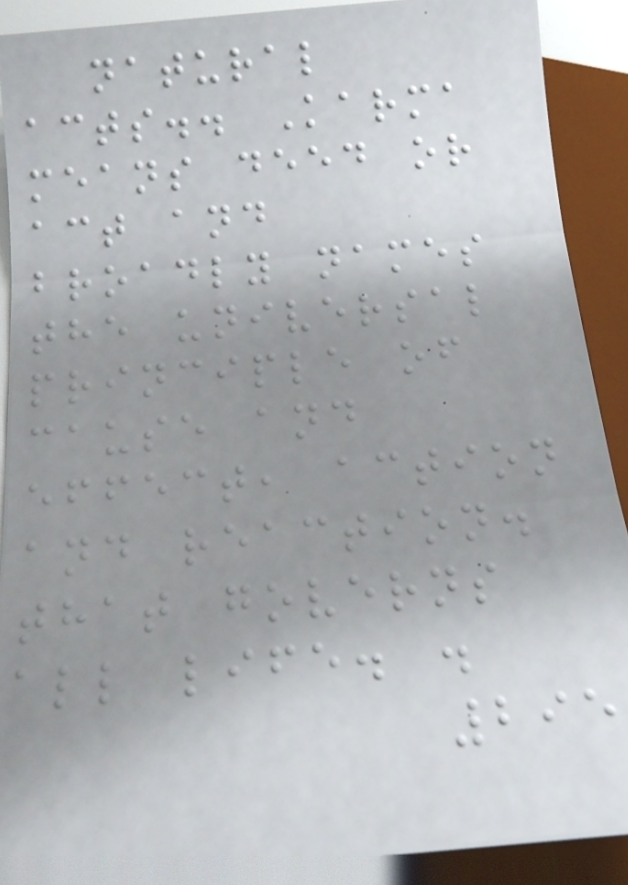natural
acts.. Karma
means deed or
act and
broadly names
the universal
principle of
cause and
effect, action
and reaction.
that governs
all life. .
295
